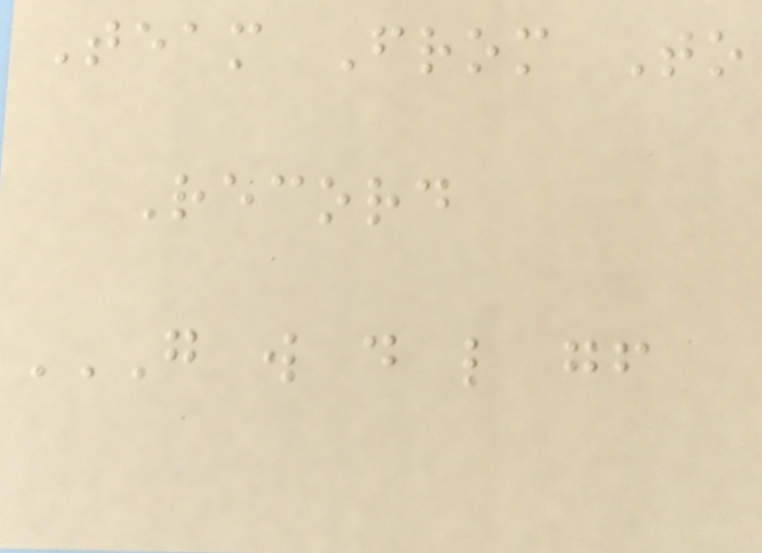Team From To
Record
G W D L GF
